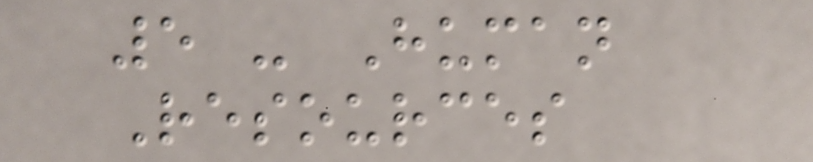5 - Human
Resources
